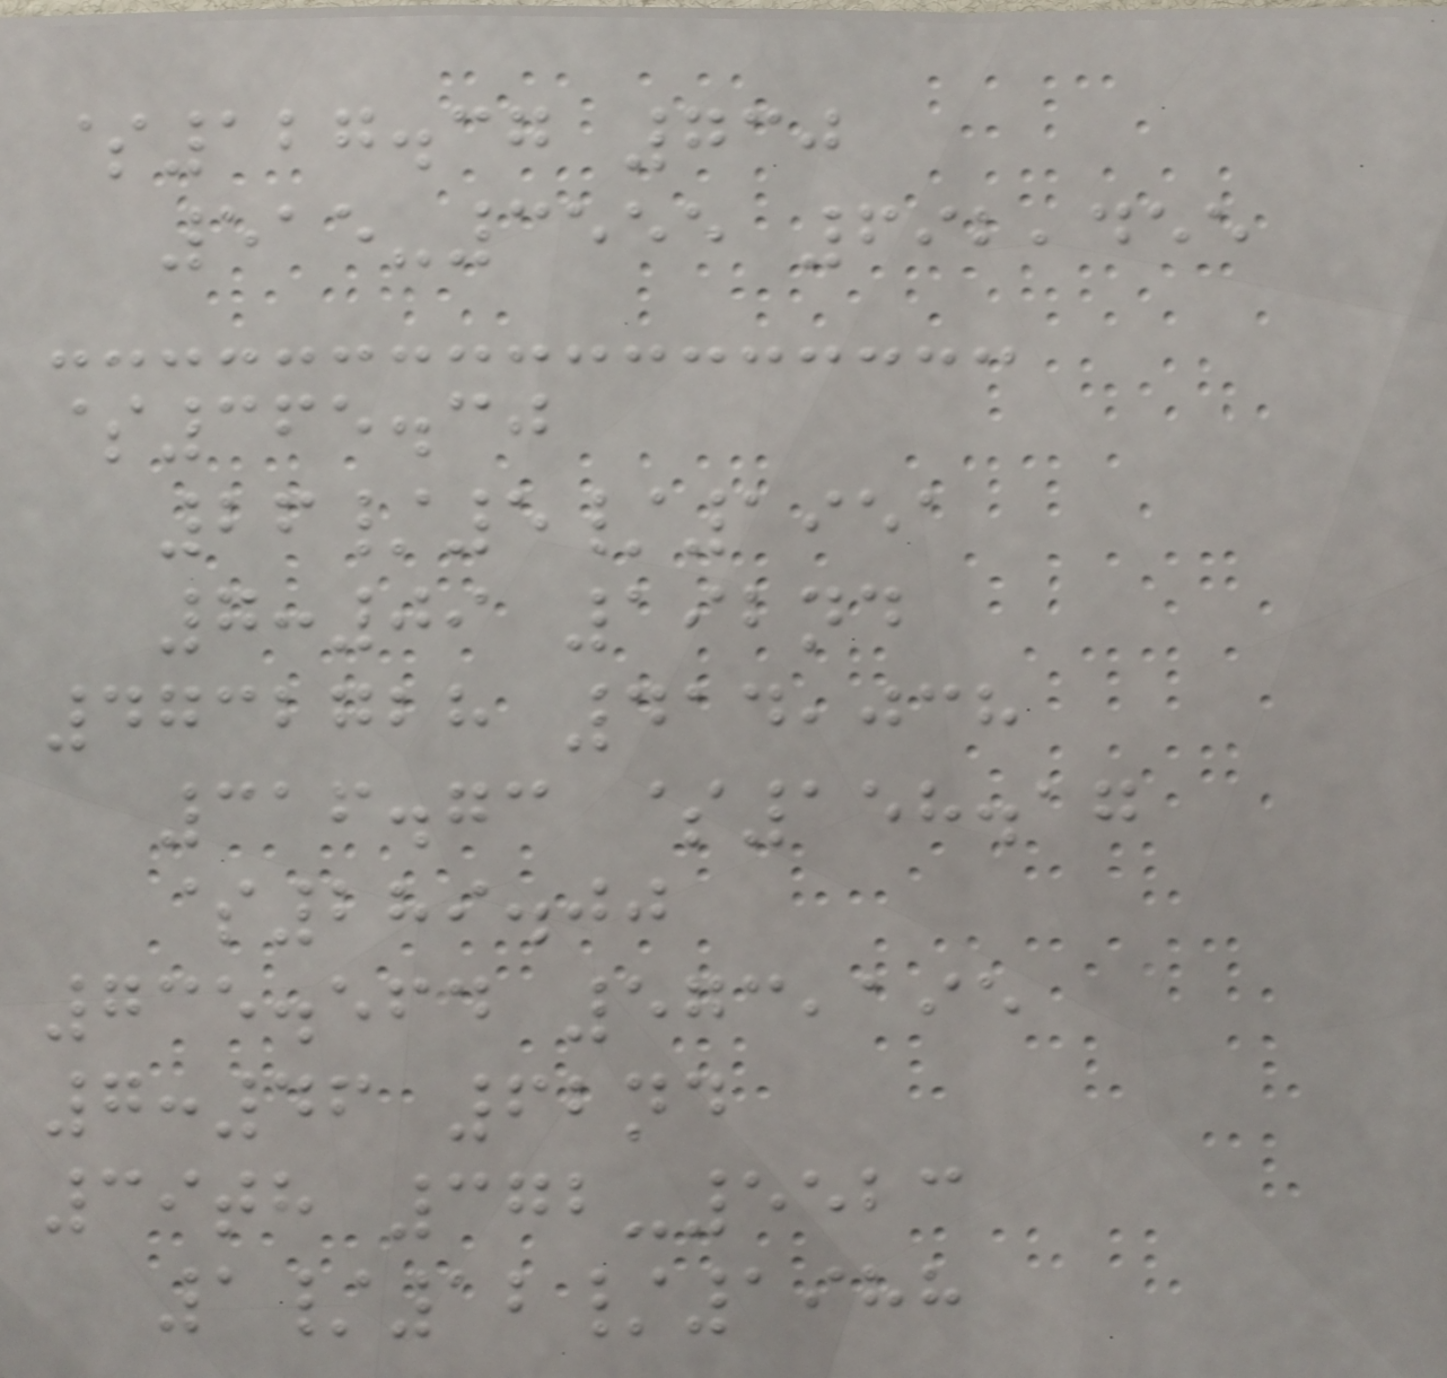$127.37 730
515-3555 692,455
$365.30
26/5/1951
7:09 192nd
4732728 414,038
316.73 $158.17
$289.00
735.564 573,195
7:46 62nd
39th 372-5523
1/12/1988
